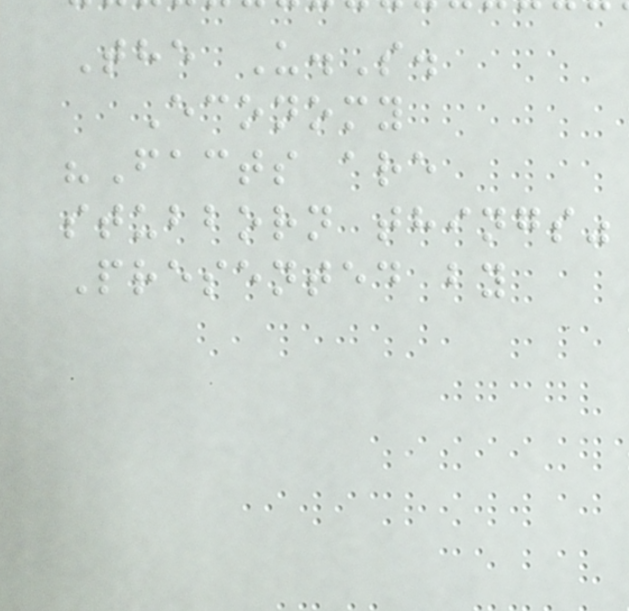The U.S.
Economy
"Facts are
stubborn things"
Presented by
